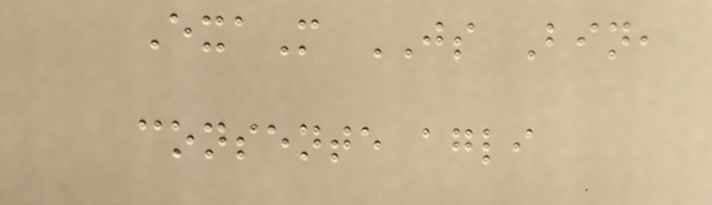ExaM JS Bin,
consente agli
